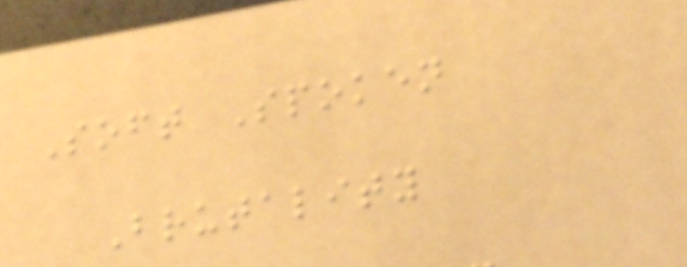Soft Spoken
Brutality
